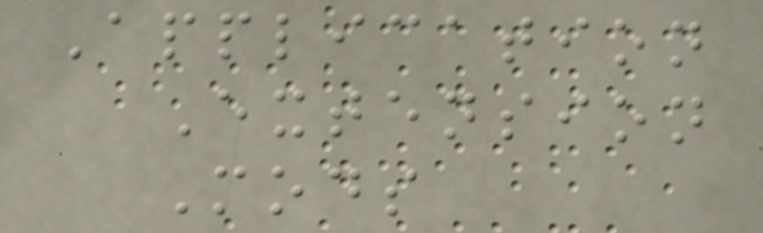Application
Extension
Mods
